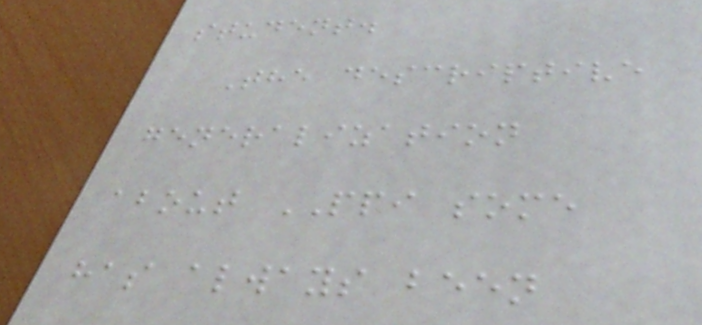student.
The descriptive
generalization
about PPI some
has always been
